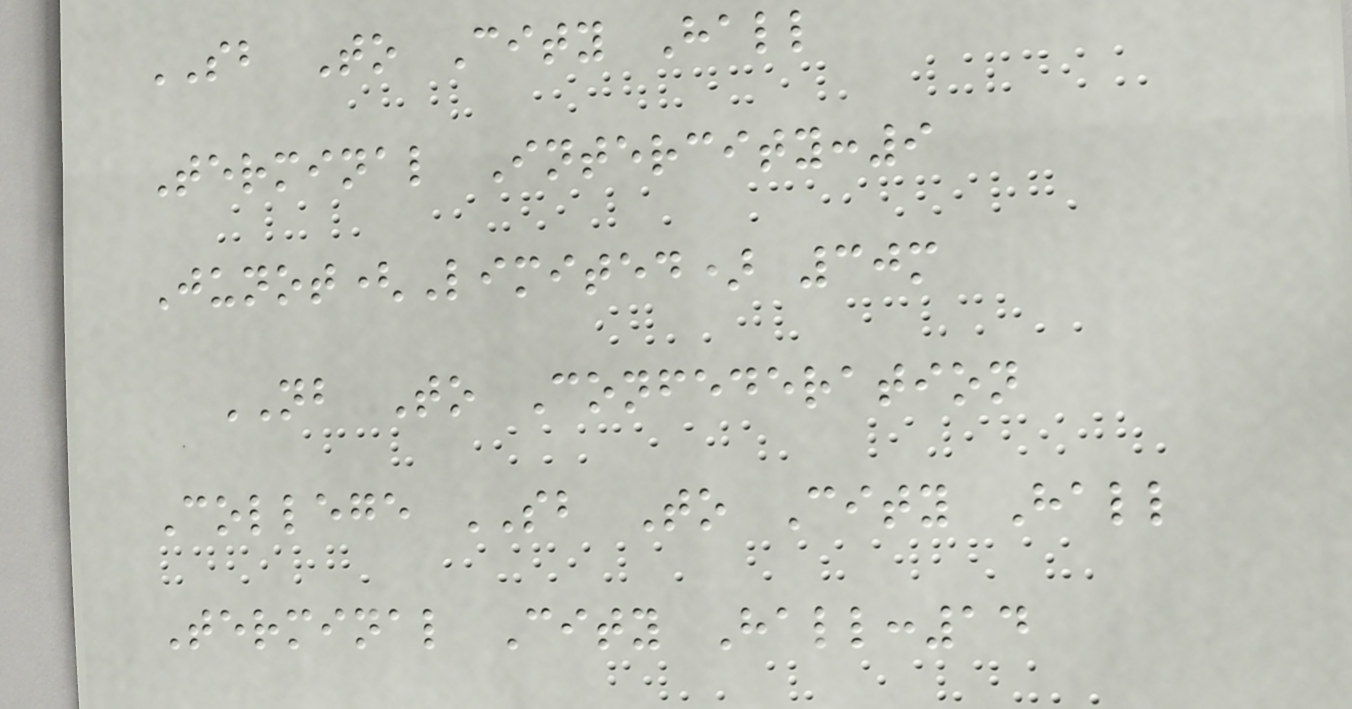SB To City Hall
Terminal Intercity:9
Junot(Limited) 30m
NB To Confederation
College SB To City Hall
Terminal City Hall:14
